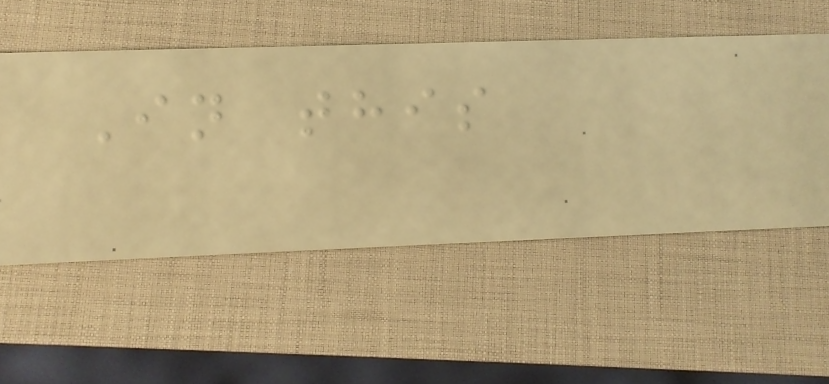In this
